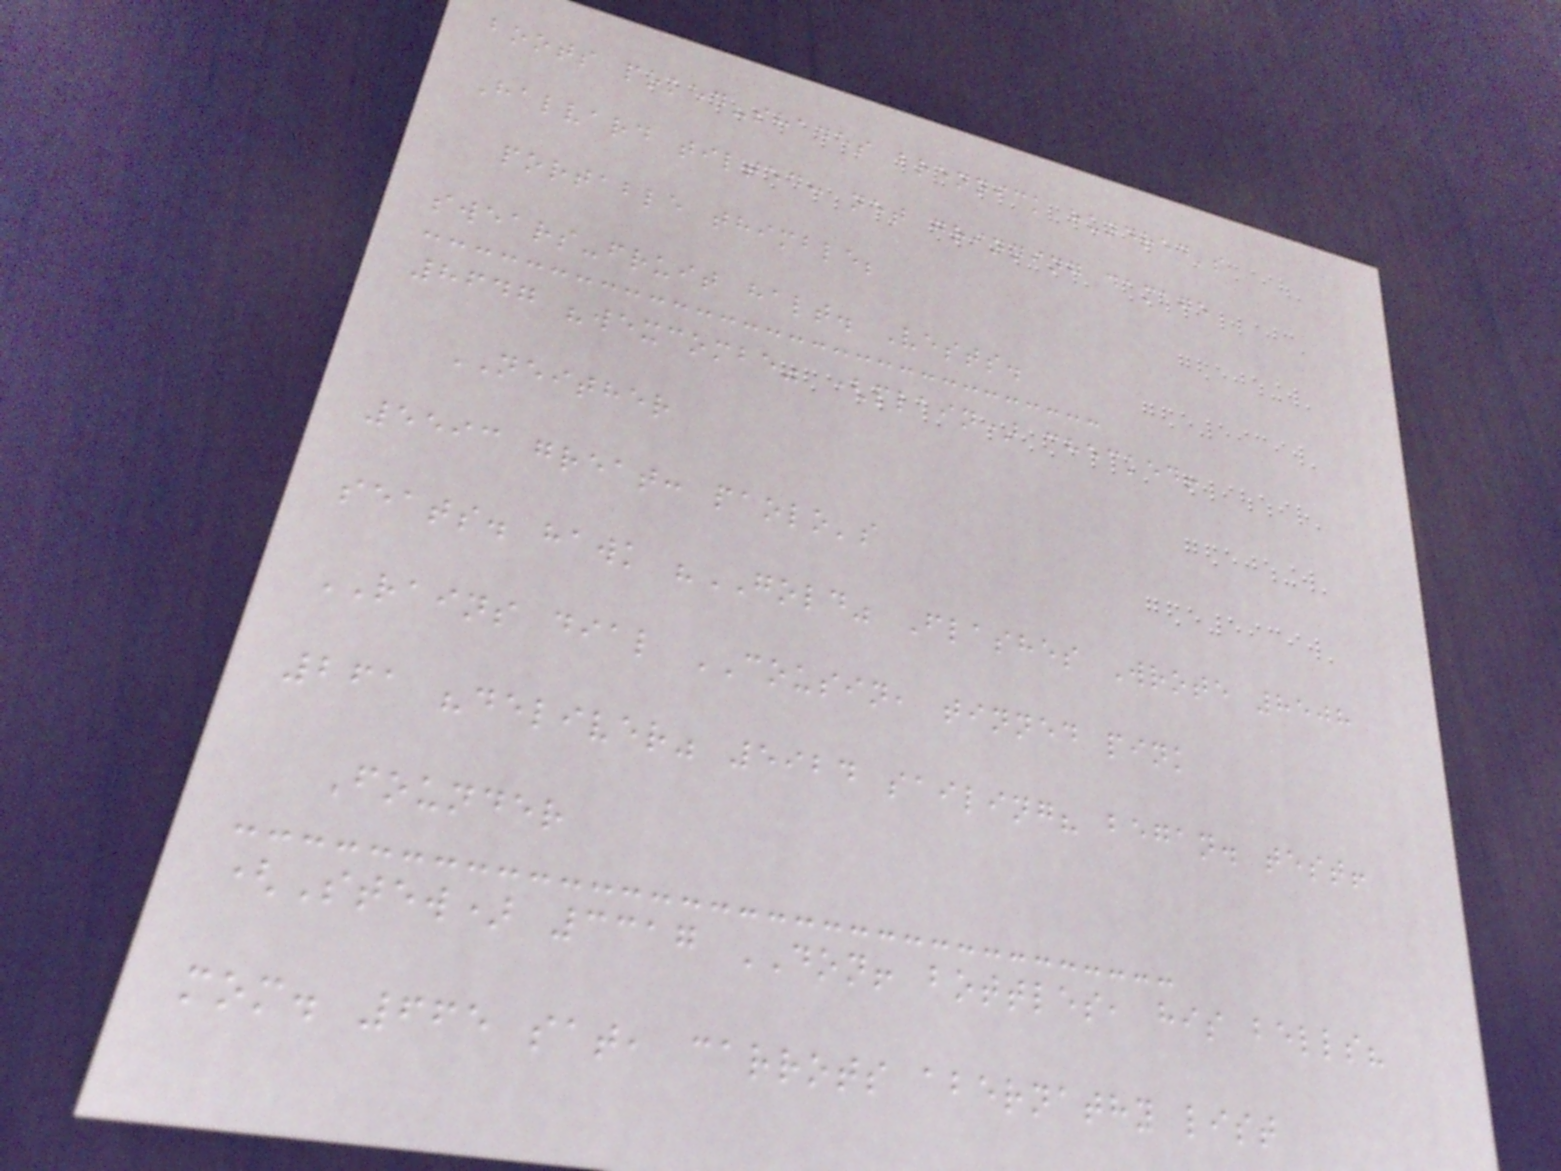boots poked-shades brennick hundred's
Halvard tilted: net grinning damage
portable thimble;
swears-fruit halt. Vests.
8647 "wexcombe" (plain) checked!
NEITHER
5593 great: paolo's
seats. hawk "GOLD" Flashes Wrote 8508
RAINS dial COUSIN, tinned pink
261 "deliver" 5924 sailing? began. test!
Founder
(Stew) 3317 DON! bottles, his bells?
mom. 665 sat, carrots abernathy list
